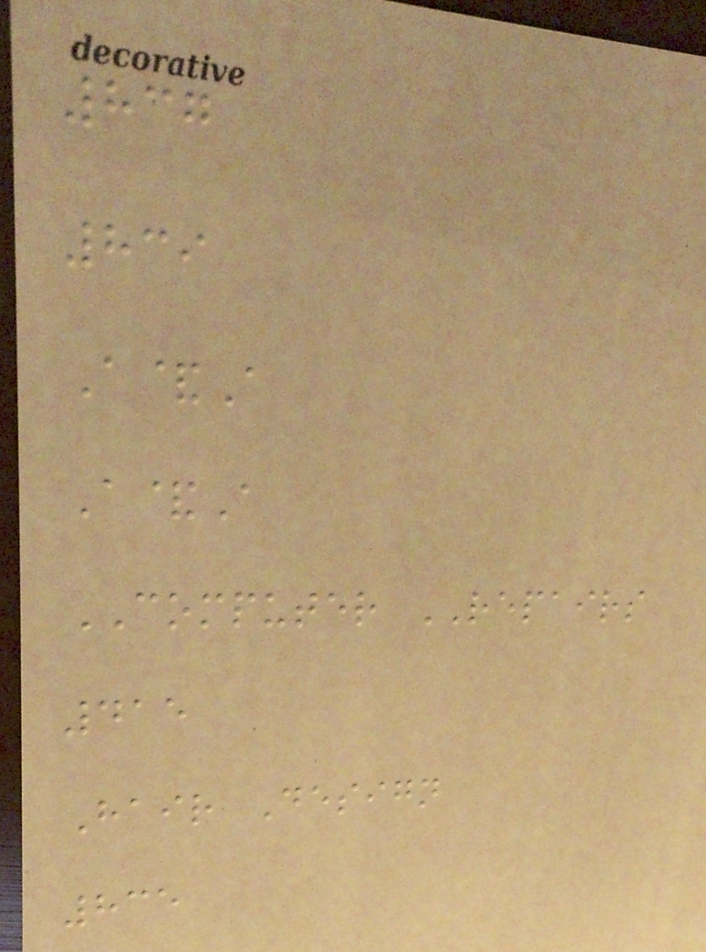837
839
A&A
A&A
COMPUTER REPAIRS
415
Hair Design
835
